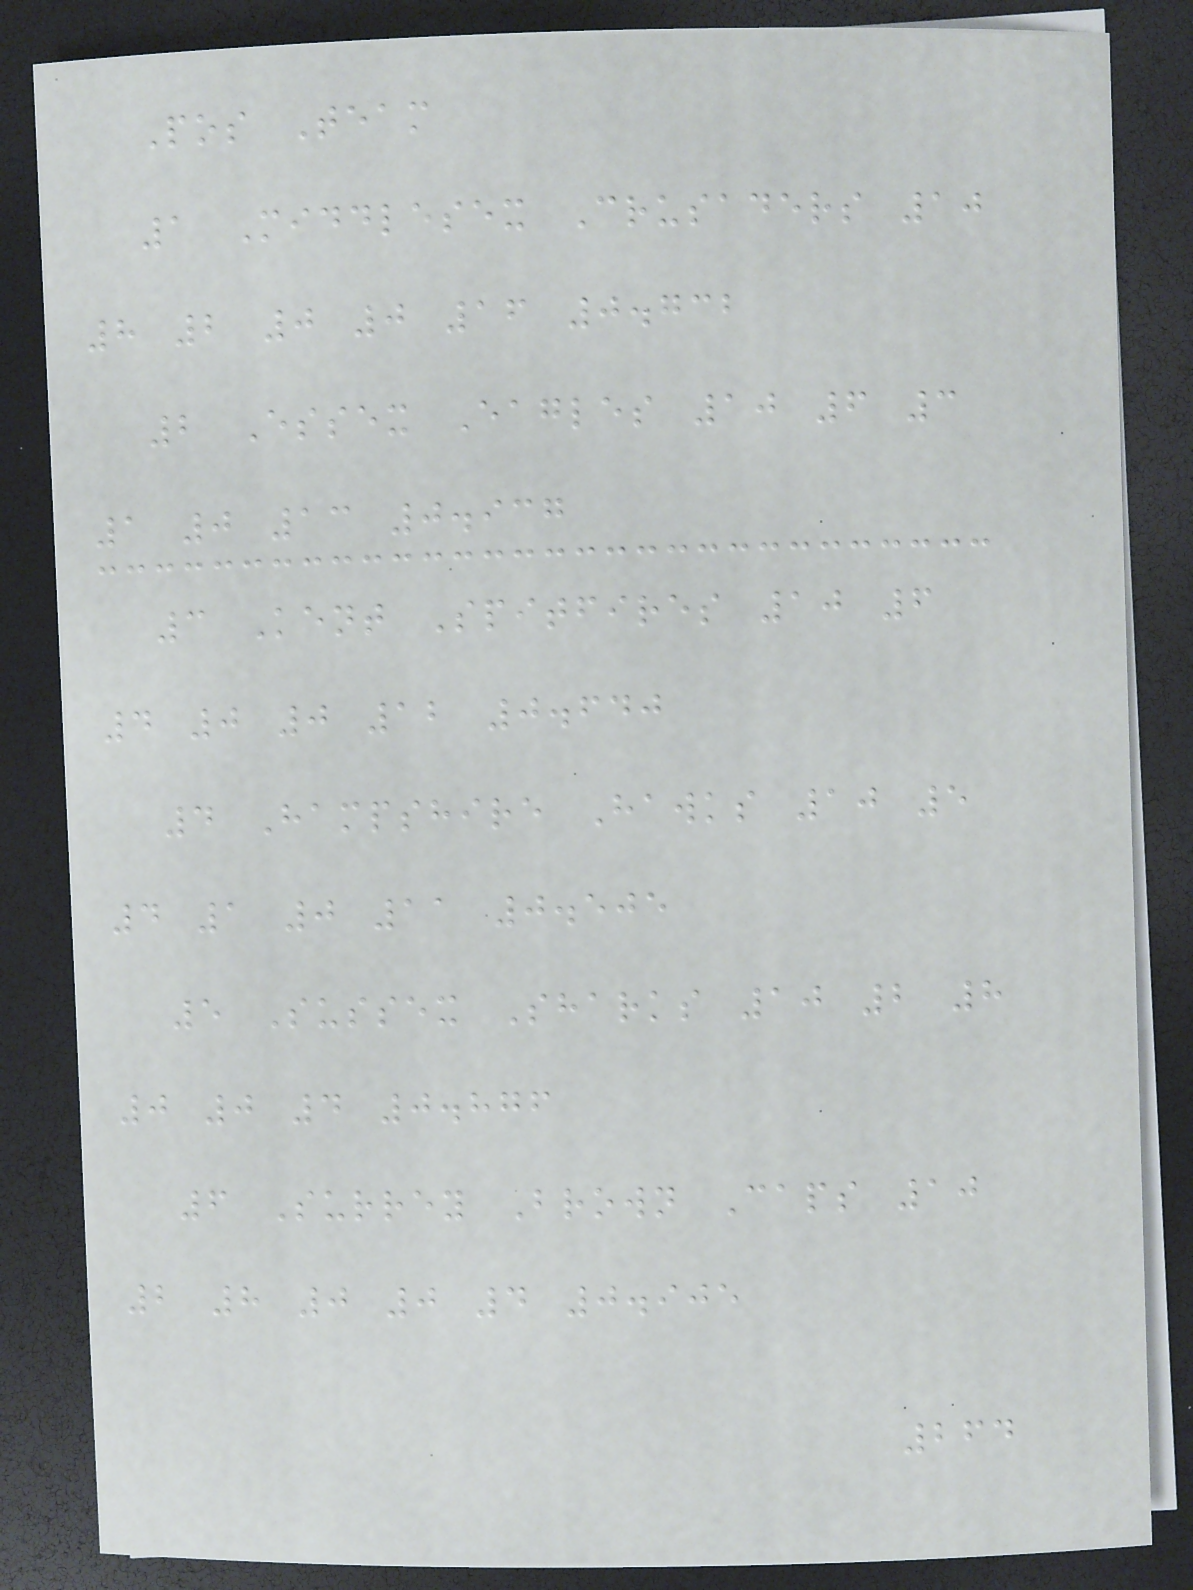Pos Team
1 Middlesex Crusaders 10
8 2 0 0 16 0.732
2 Essex Eagles 10 6 3
1 0 13 0.937
3 Kent Spitfires 10 6
4 0 0 12 0.640
4 Hampshire Hawks 10 5
4 1 0 11 0.505
5 Sussex Sharks 10 2 8
0 0 4 0.876
6 Surrey Brown Caps 10
2 8 0 0 4 0.905
264
